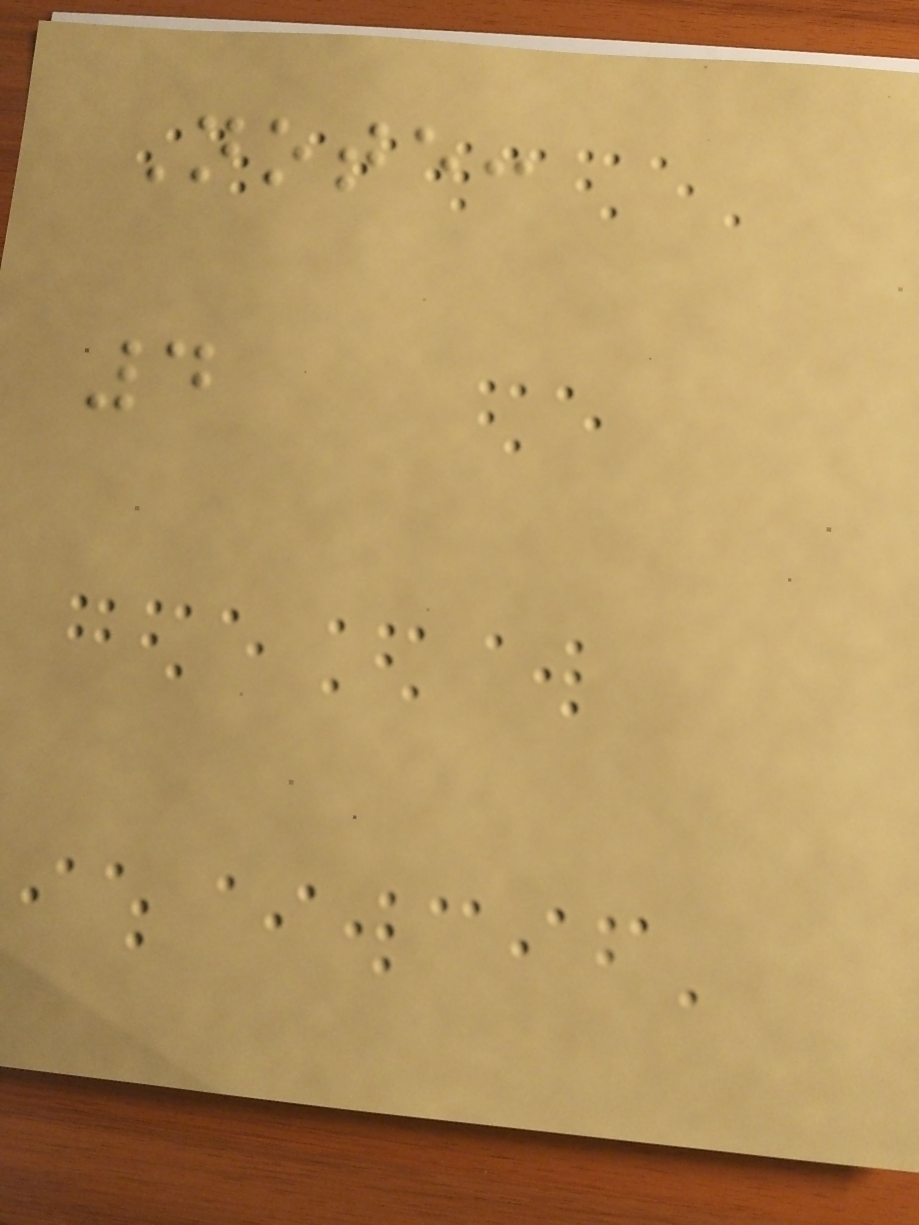Note:
4
